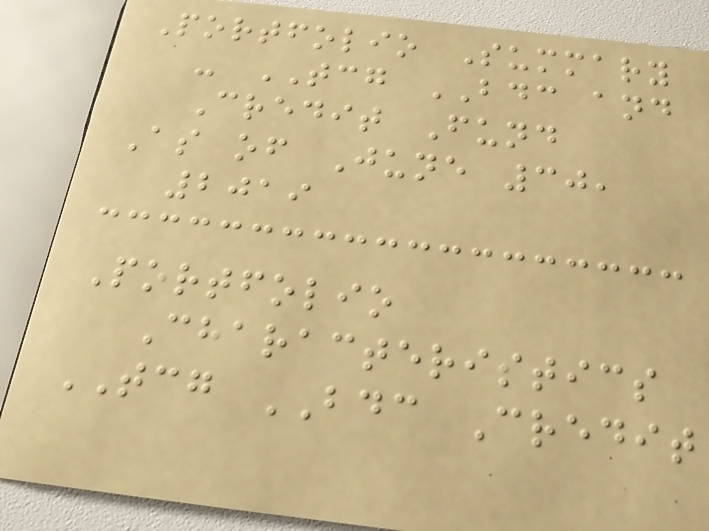Portfolio Summary
- TCG BDC and
Credit Fund
As of June 30,
2019
Portfolio
Characteristics
TCG BDC Credit
